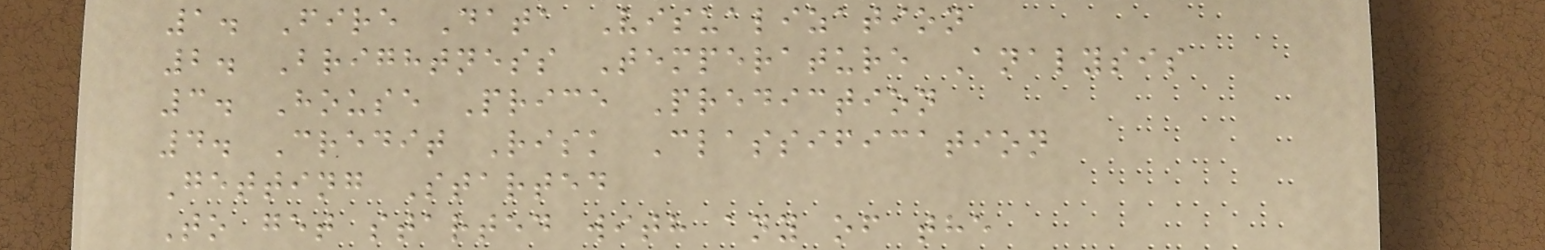1. Fire Data Visualization
2. Brightness Temperature Analysis
3. House Price Prediction
4. Credit Risk Classification
Getting Started
To get started with any of the
